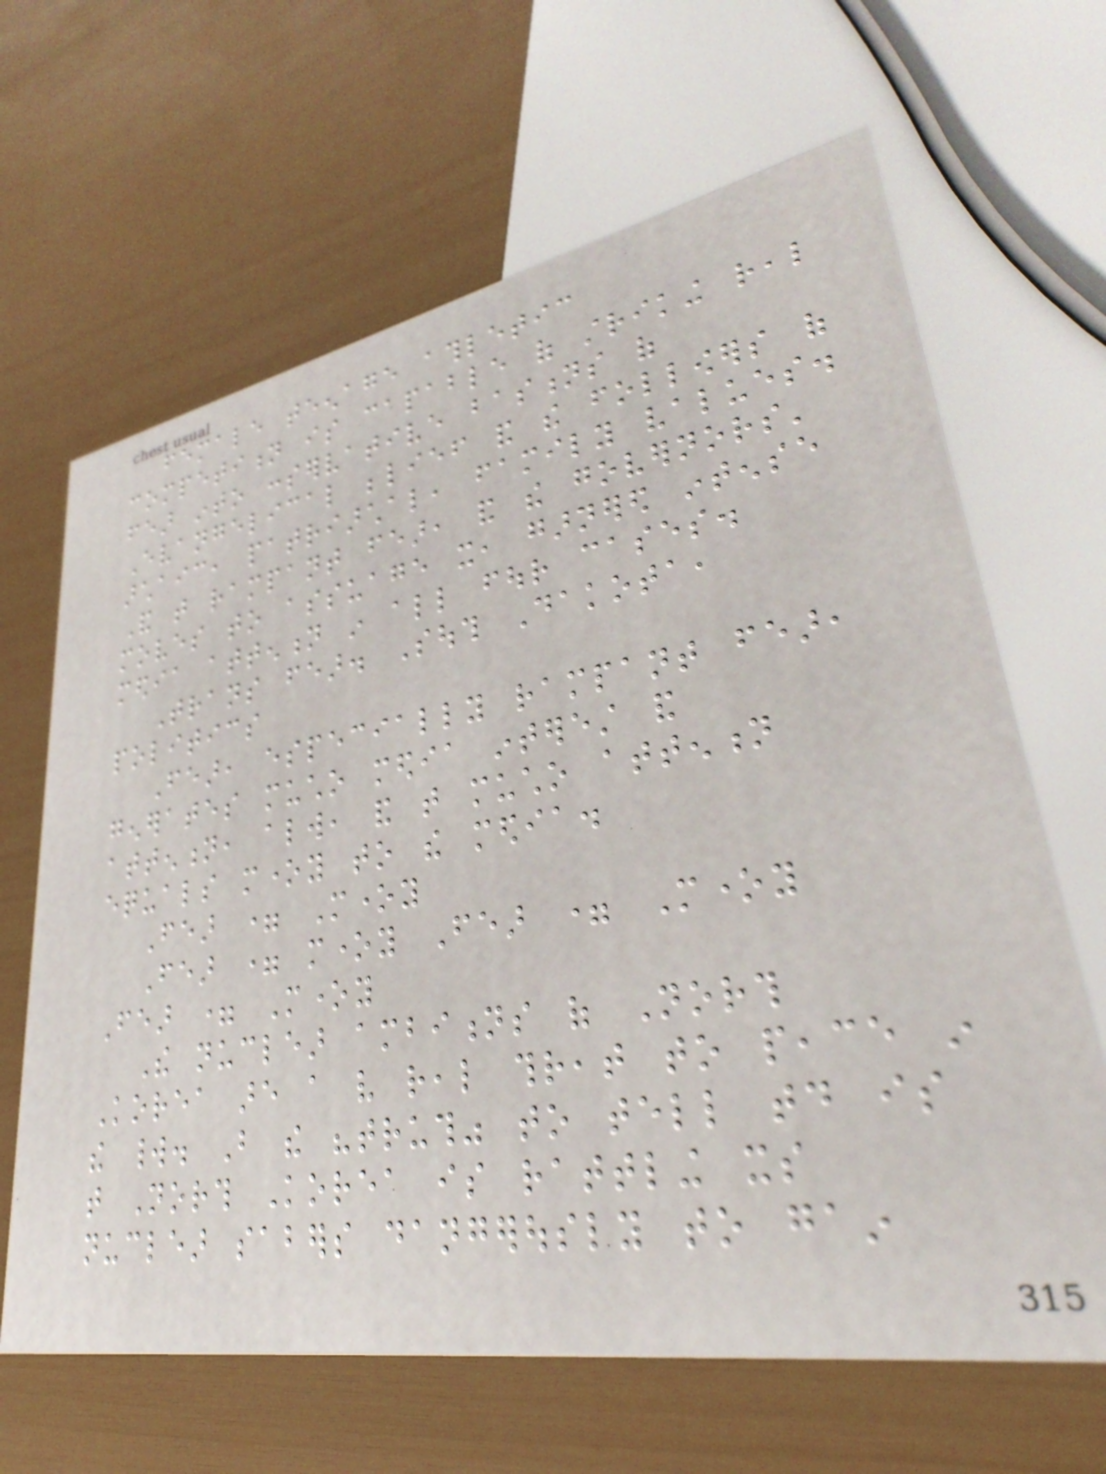female teenage athletic
competition is capable of striking real
fear into conservative bastions of
Evangelical belief and the followers of
archaic, patriarchal, family values.
And that rampant fear, and the governors'
moves to assuage it, garnered intense
media attention in all four cases.
Trans fear. South Dakota,
politics
Fear, especially rampant fear,
generates mucho media interest and
attention, always, and that mucho attention
equals money to the media.
Fear = Money
Fear = money Fear = Money
Fear = Money
The nuclear ambitions of North
Korea are a very real threat to peace in
the world. But the "truth" to tell today is
that North Korea is rattling its
nuclear sabers dangerously to gain
